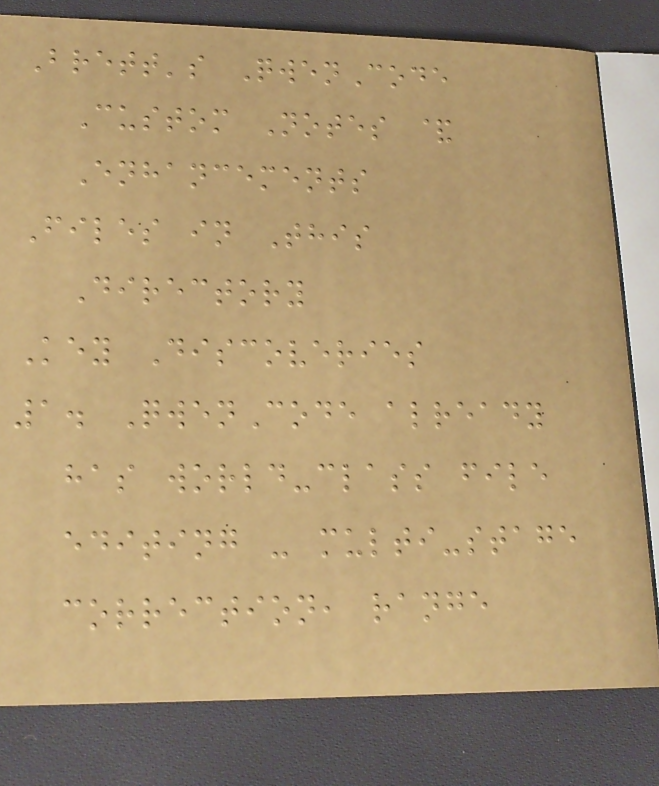Brett's QwenCode
Custom Notes &
Enhancements
Files in This
Directory
Key Discoveries
1. QwenCode already
has world-class file
editing - multi-stage
correction, range
